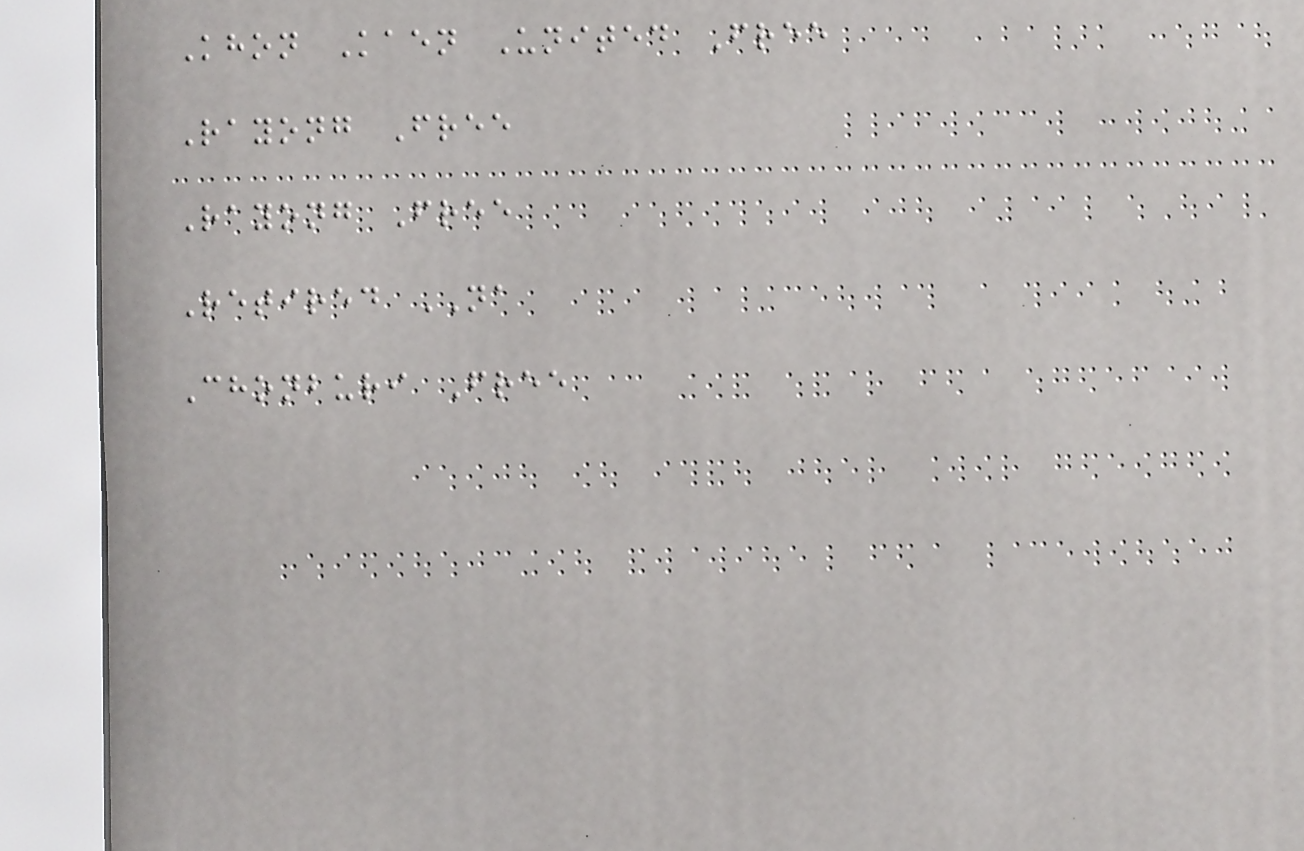Khon Kaen United Free
Rayong Free
Rayong Free
Retired NA
Chonburi Free
